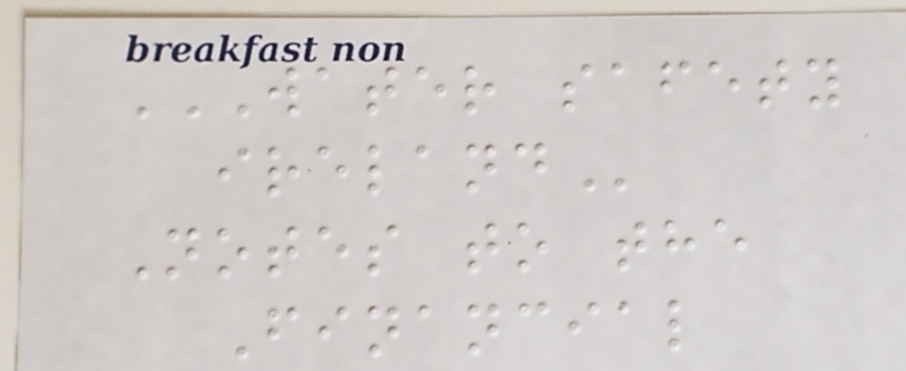WATER SAFETY
IRELAND
Notes to the
Financial
